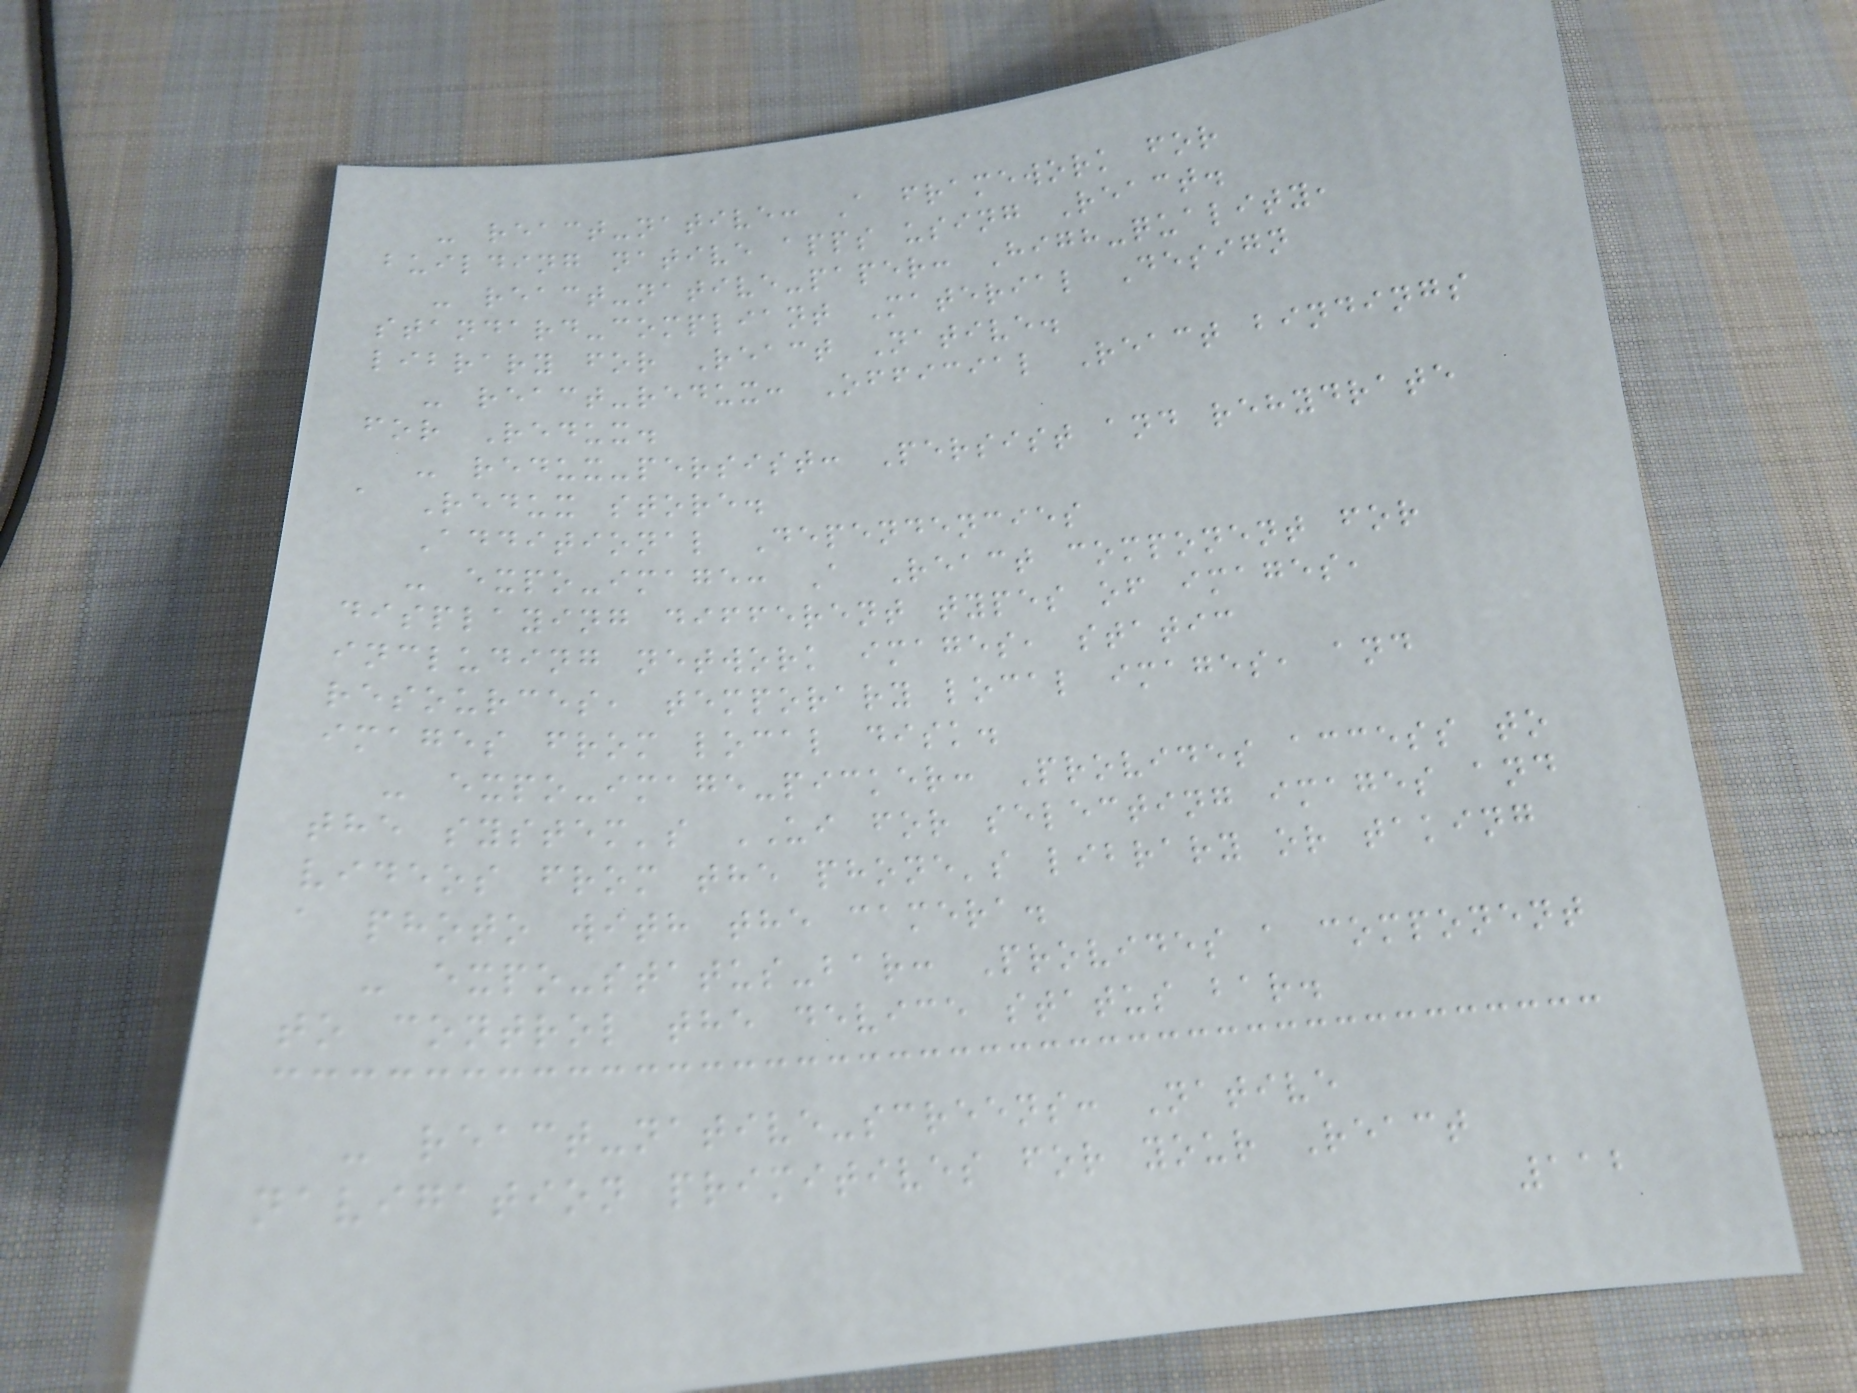- react-native: A framework for
building native apps using React.
- react-native-paper: High-quality,
standard-compliant Material Design
library for React Native.
- react-redux: Official React bindings
for Redux.
- redux-persist: Persist and rehydrate
a Redux store.
Additional Dependencies
- expo-image: A React component for
displaying different types of images,
including network images, static
resources, temporary local images, and
images from local disk.
- expo-image-picker: Provides access to
the system's UI for selecting images and
videos from the phone's library or taking
a photo with the camera.
- expo-status-bar: Provides a component
to control the device status bar.
- react-native-screens: Native
navigation primitives for your React
112
